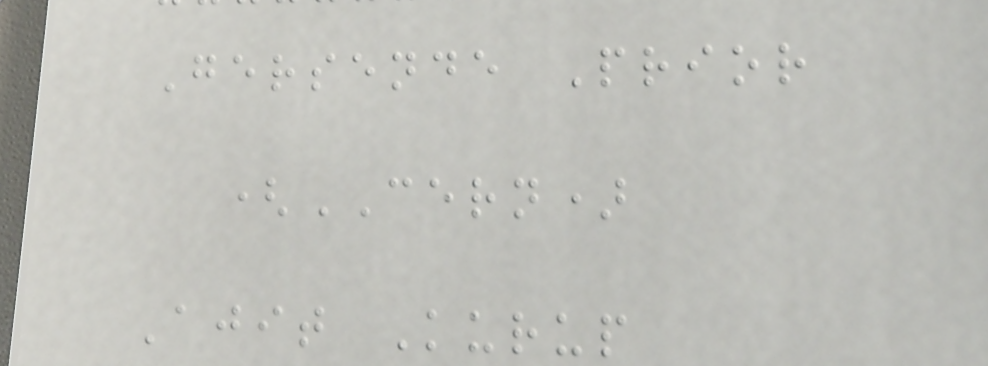Gersende Prior
(CERN)
Ajit Kurup
